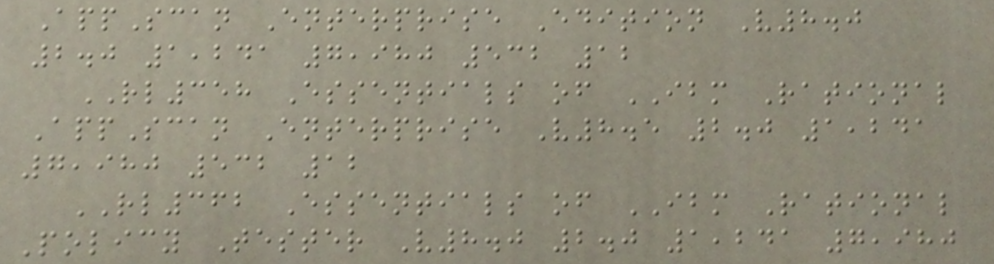AppScan Enterprise Edition V8.0
2.0 1,241 7,980 532 12
RL358 Essentials of IBM Rational
AppScan Enterprise V8.5 2.0 1,241
7,980 532 12
RL362 Essentials of IBM Rational
Policy Tester V8.0 2.0 1,241 7,980
